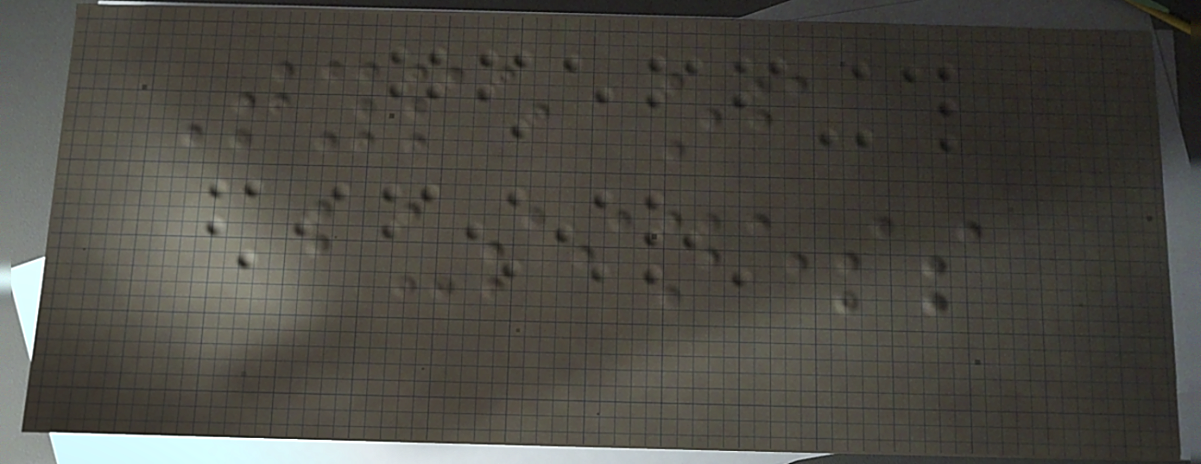Type of
business
